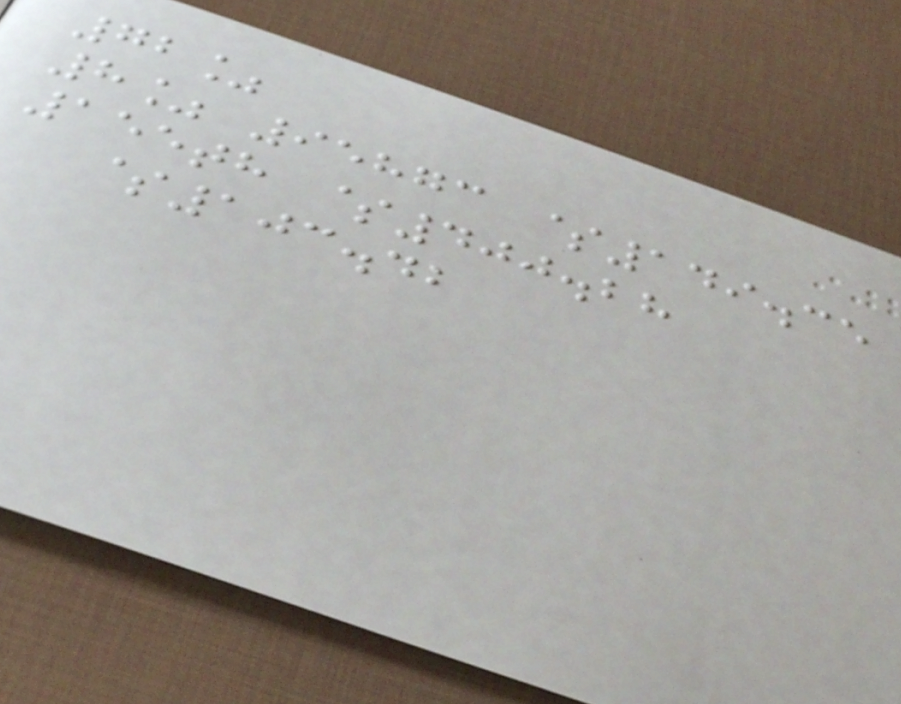72%
8% 95873 $149.35
155th $400.28
$103.42
